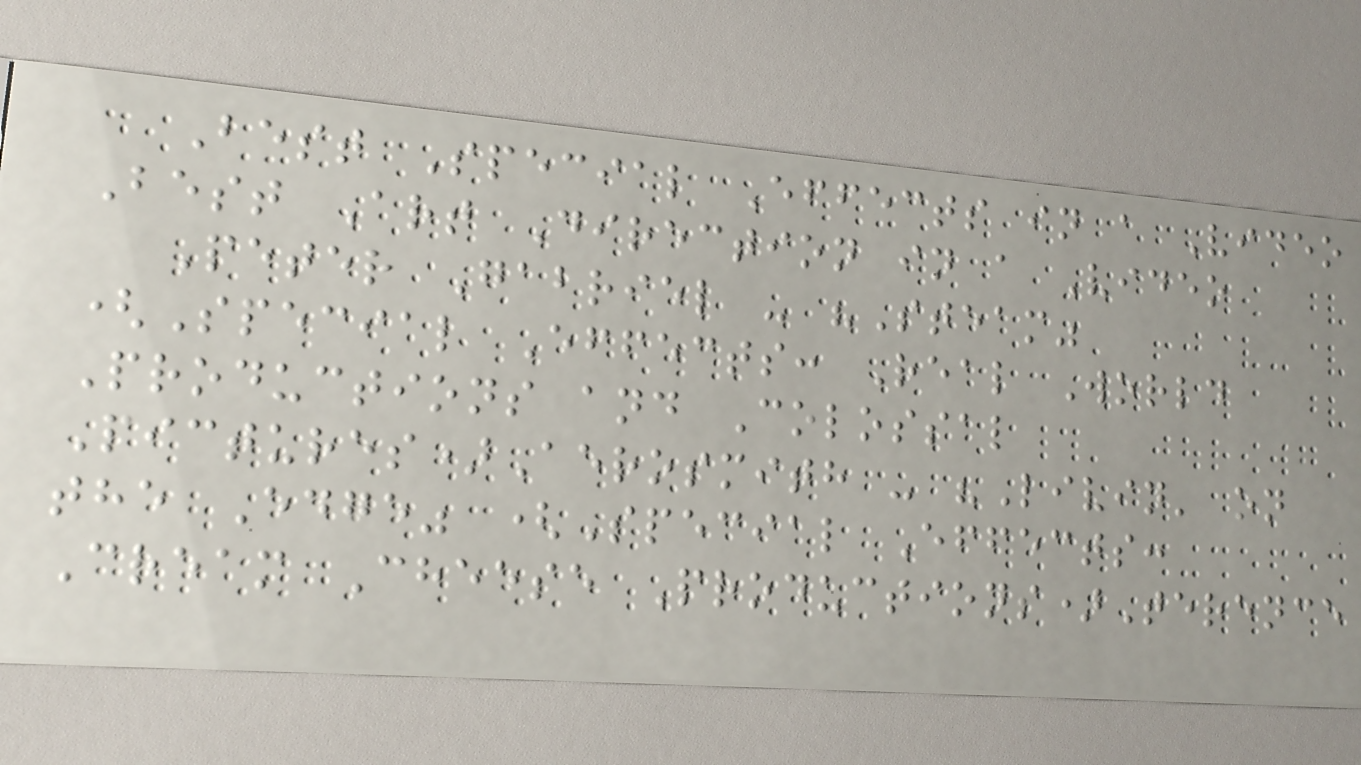Best Special Effects in a Video
Best Art Direction in a Video
Peter Gabriel - "Steam"
(Special Effects: Real World
Productions and Colossal
Pictures)Aerosmith - "Livin' on
the Edge" (Special Effects:
Cream Cheese Productions)Terence
